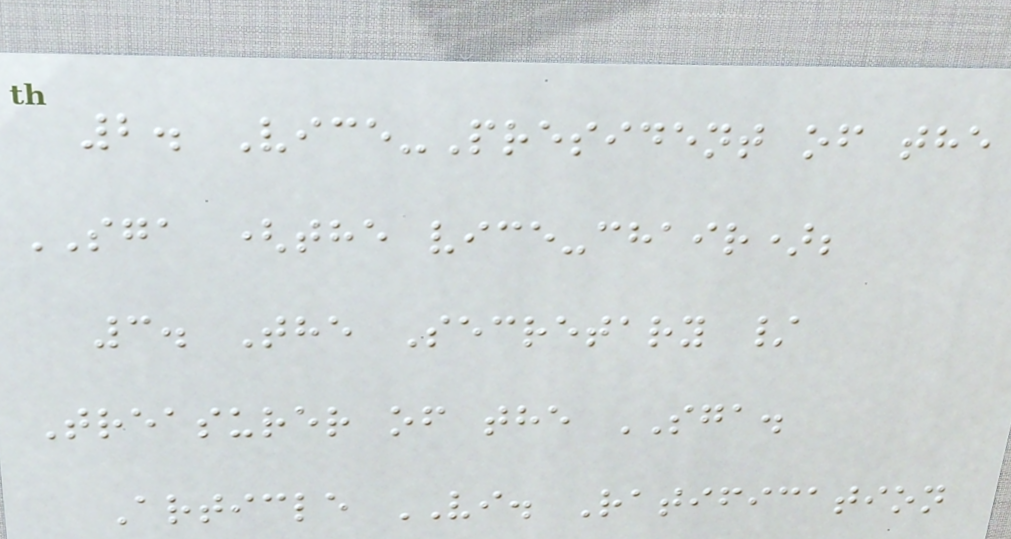2. Vice-President of the
SGA (the vice-chair);
3. The Secretary /
Treasurer of the SGA.
Article VI. Ratification
